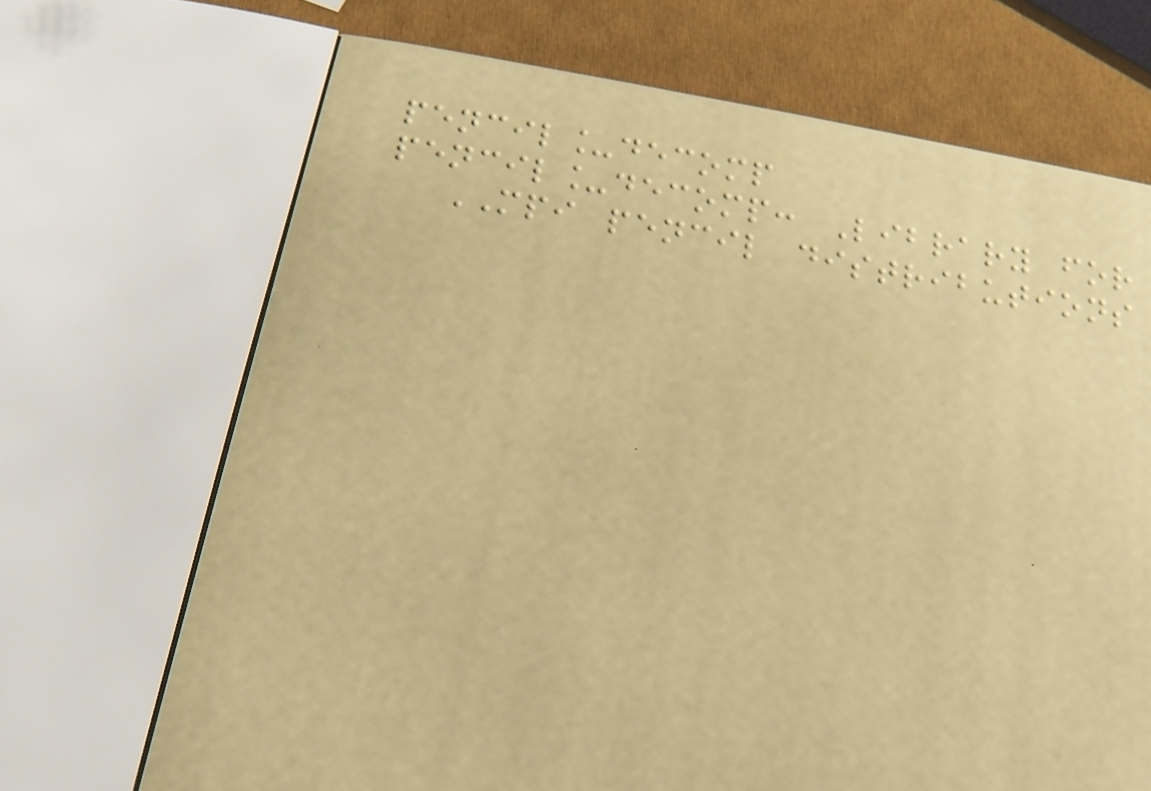pencil_decomp
pencil_decomp: Library for
MPI pencil distributions
